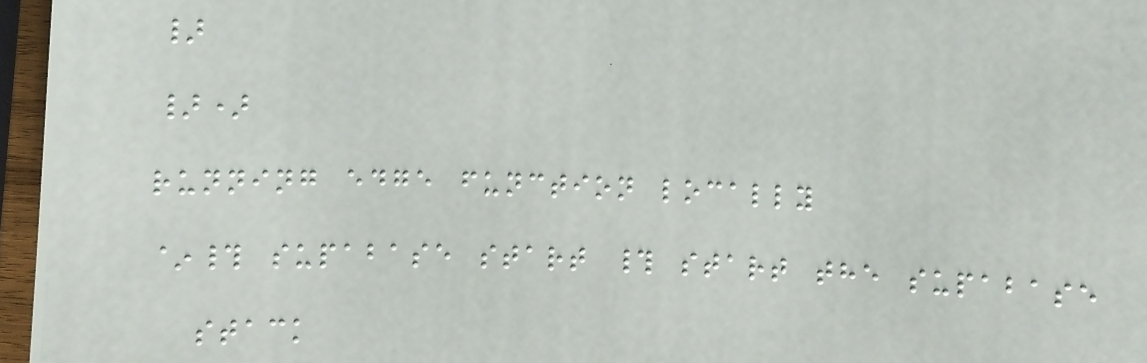}
})
running edge function locally
~# supabase start # start the supabase
stack
